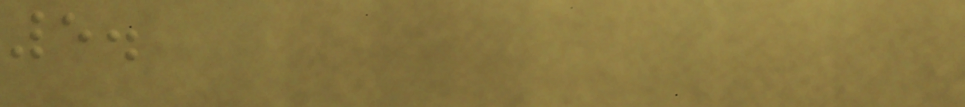5.
